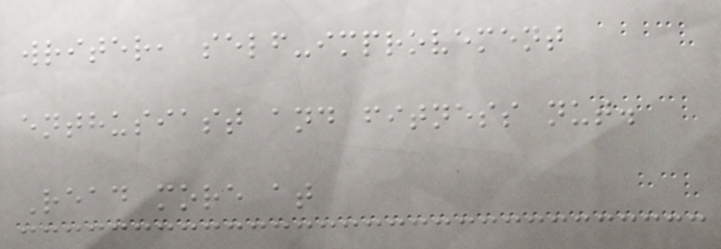writer, self-improvement
enthusiast and fitness nut.
Read more at
